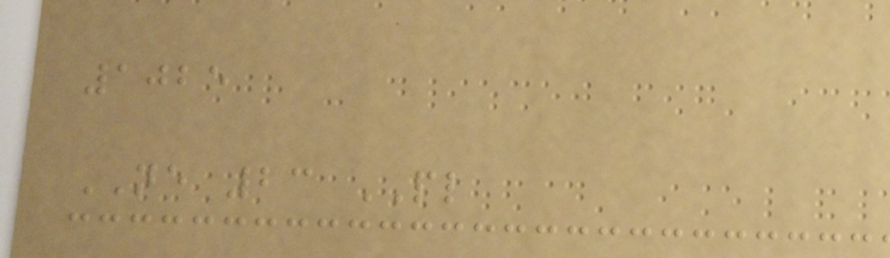1025
NE 23 PL
